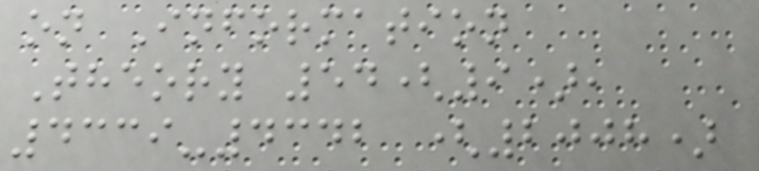on Information
Theory 54(9),
4339-4342 (2008)
